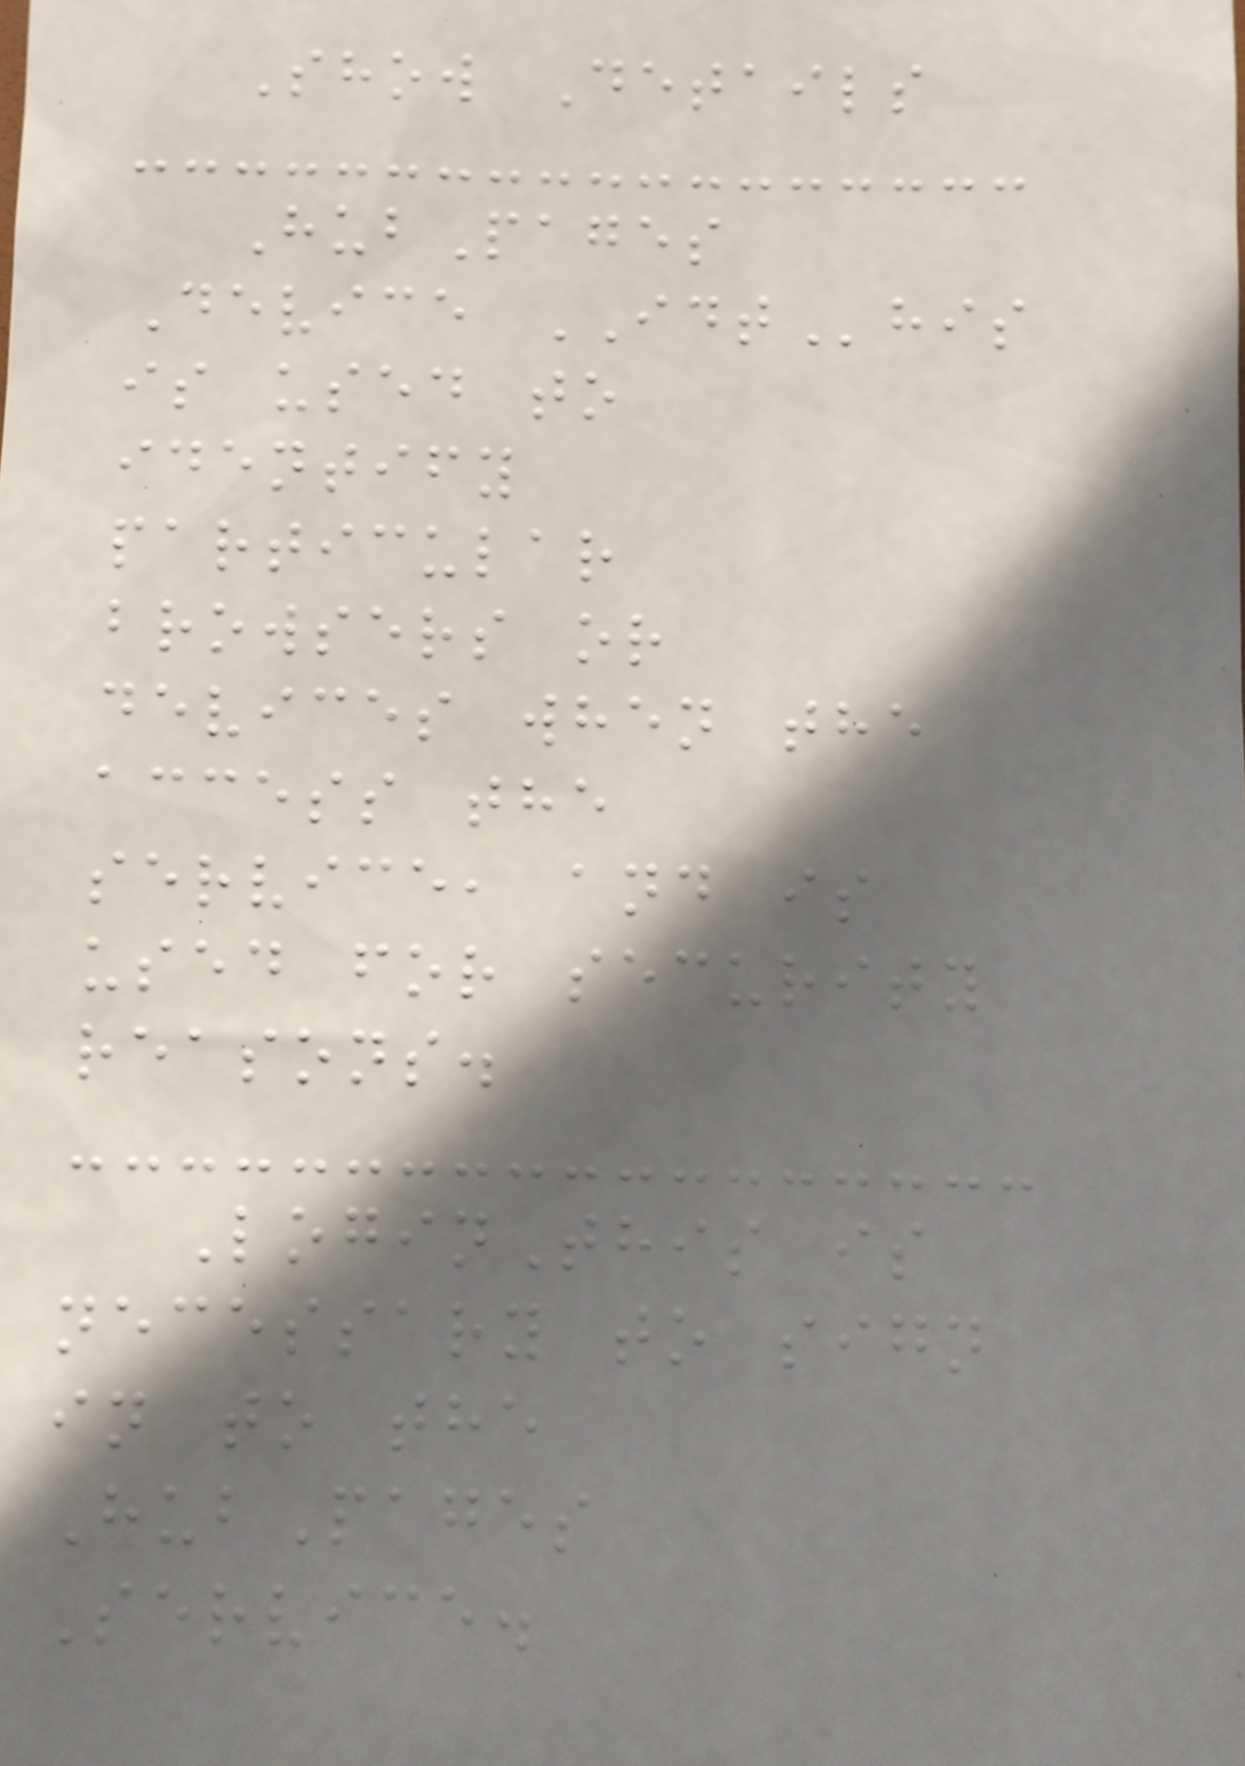Show Details
HubPages
Device IDThis
is used to
identify
particular
browsers or
devices when the
access the
service, and is
used for security
reasons.
LoginThis is
necessary to sign
in to the
HubPages
Service.
